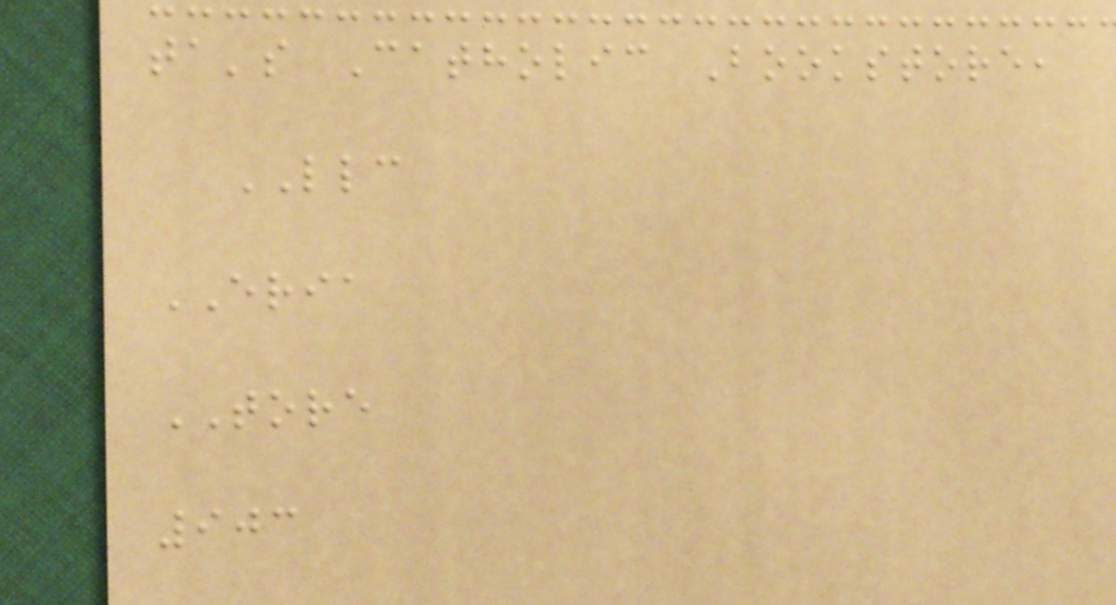ta's Catholic Bookstore,
LLC
ERIA
TORE
903
